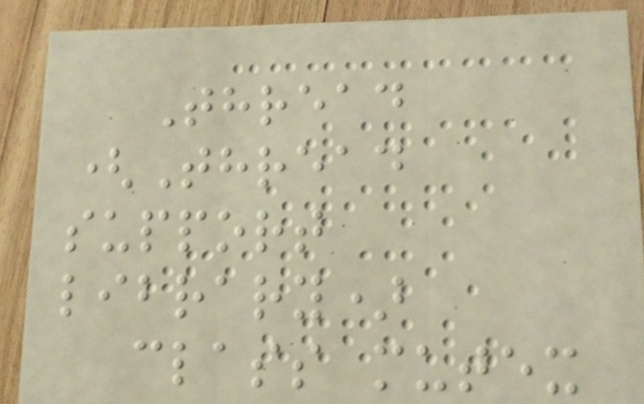Thread
(Thread
support
library)
class mutex
